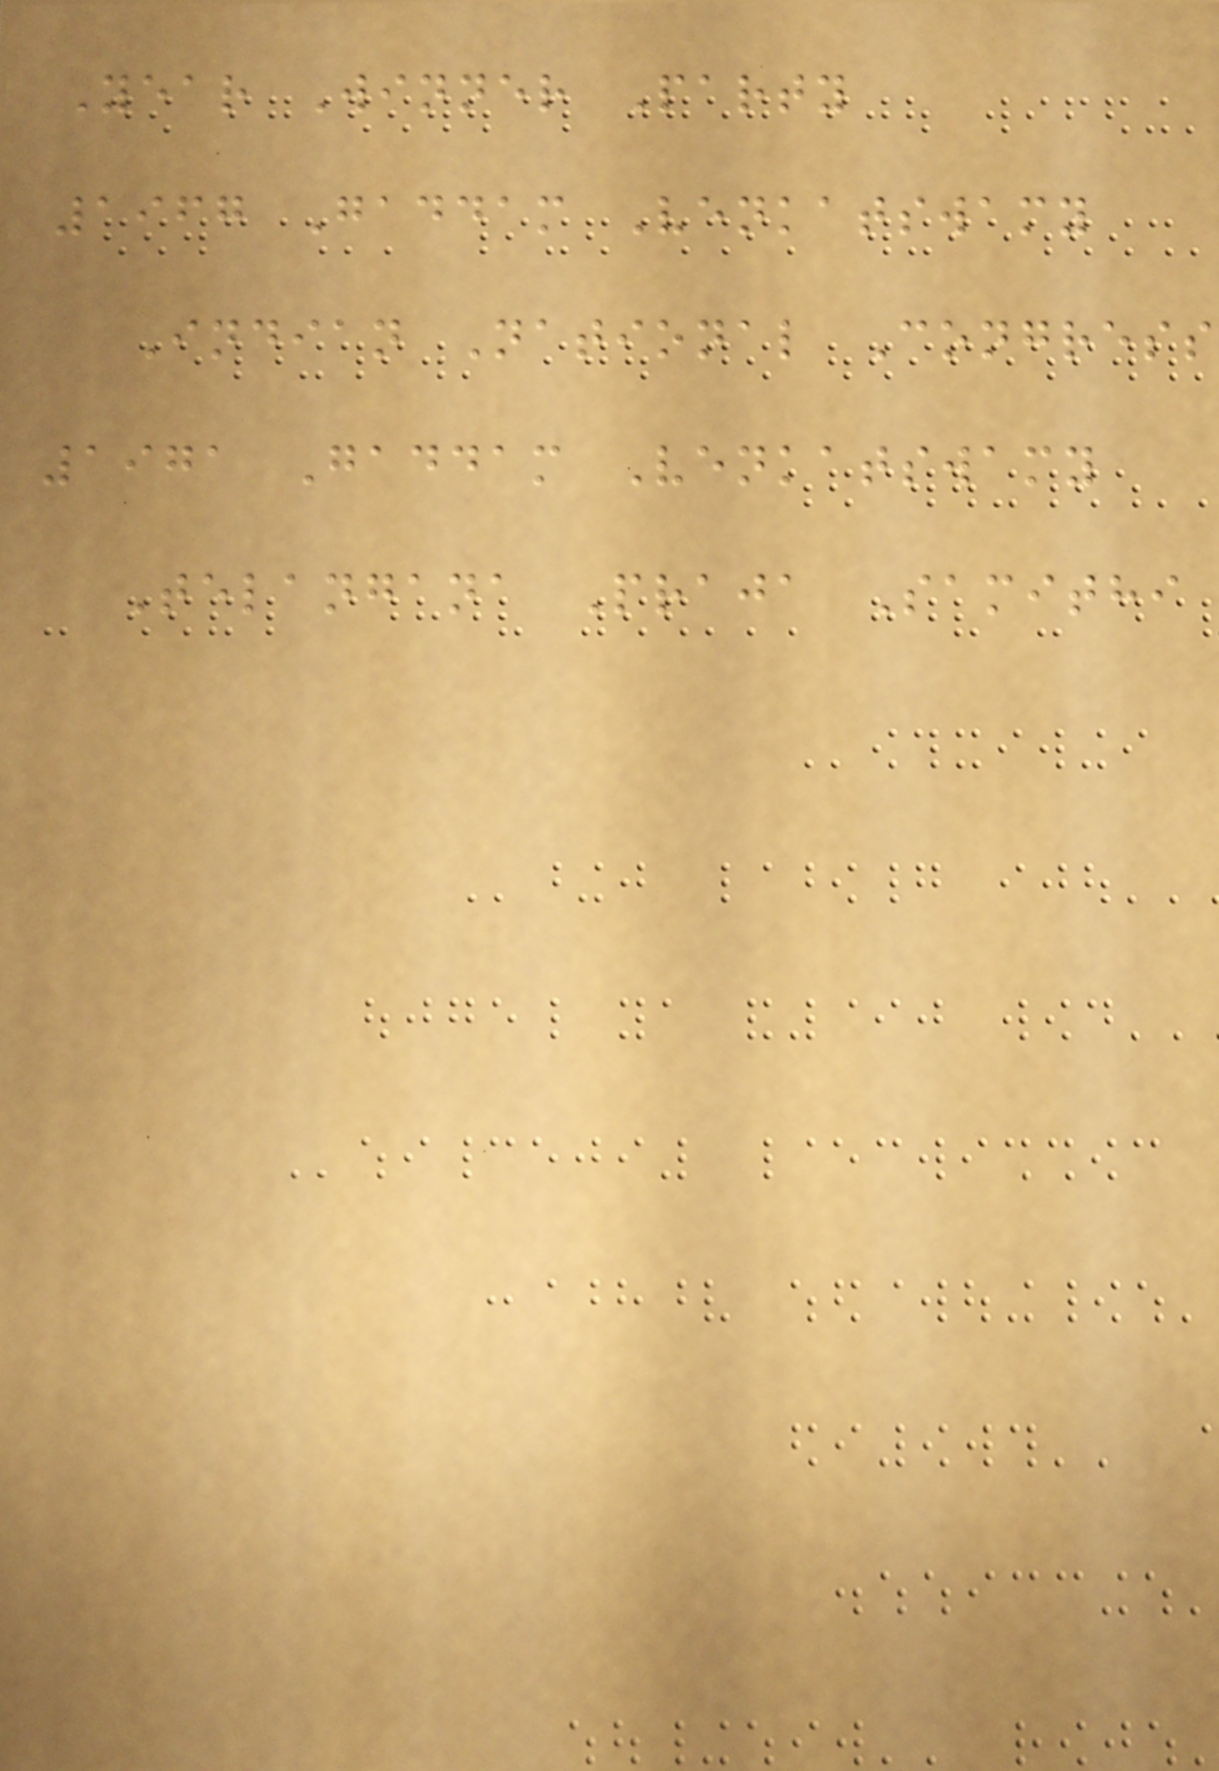Year Winner Party
1967 Gaddam Venkatswamy
Indian National Congress
1971 Gaddam Venkatswamy
Telangana Praja Samithi
